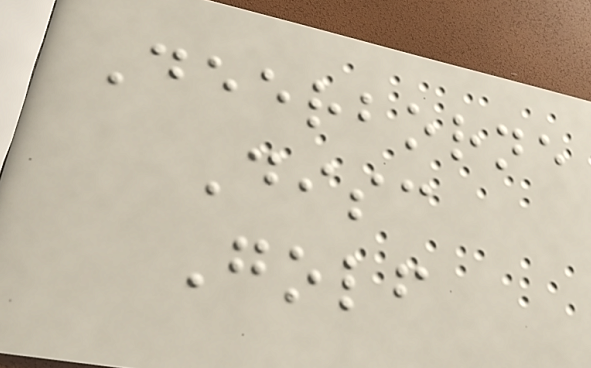Deerborne
Disc
Golf
